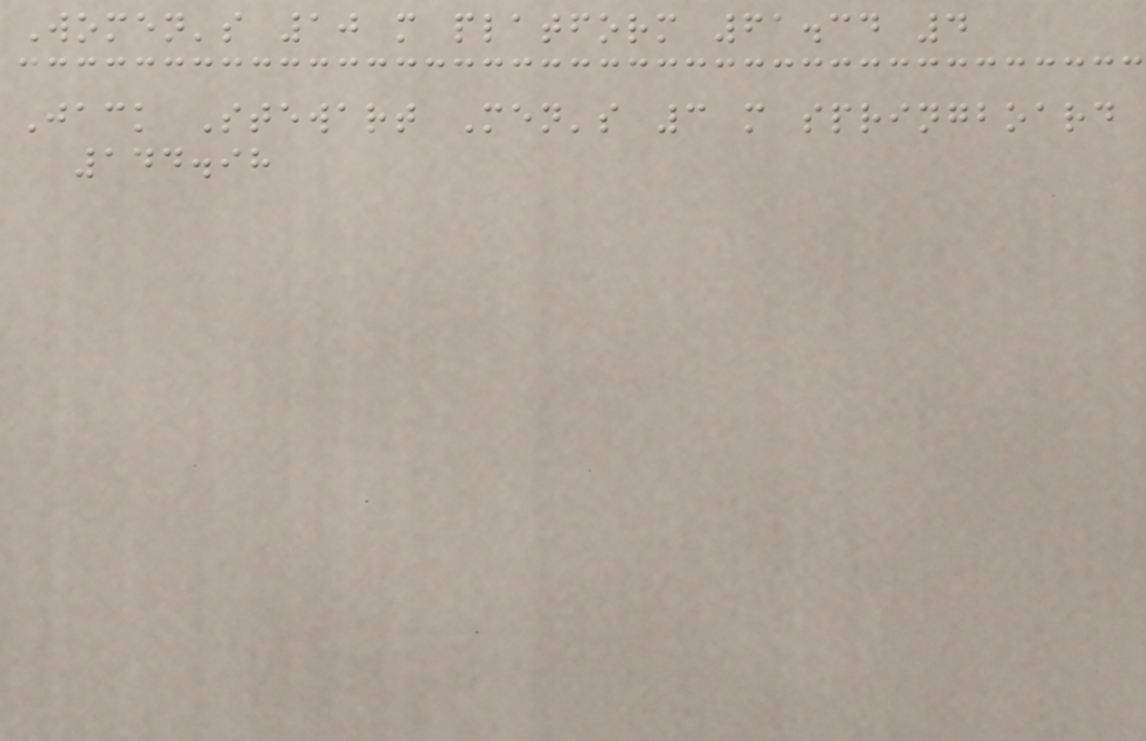Women's 10 m platform 61.34 4
Jack Stewart Men's 3 m springboard
144.98
